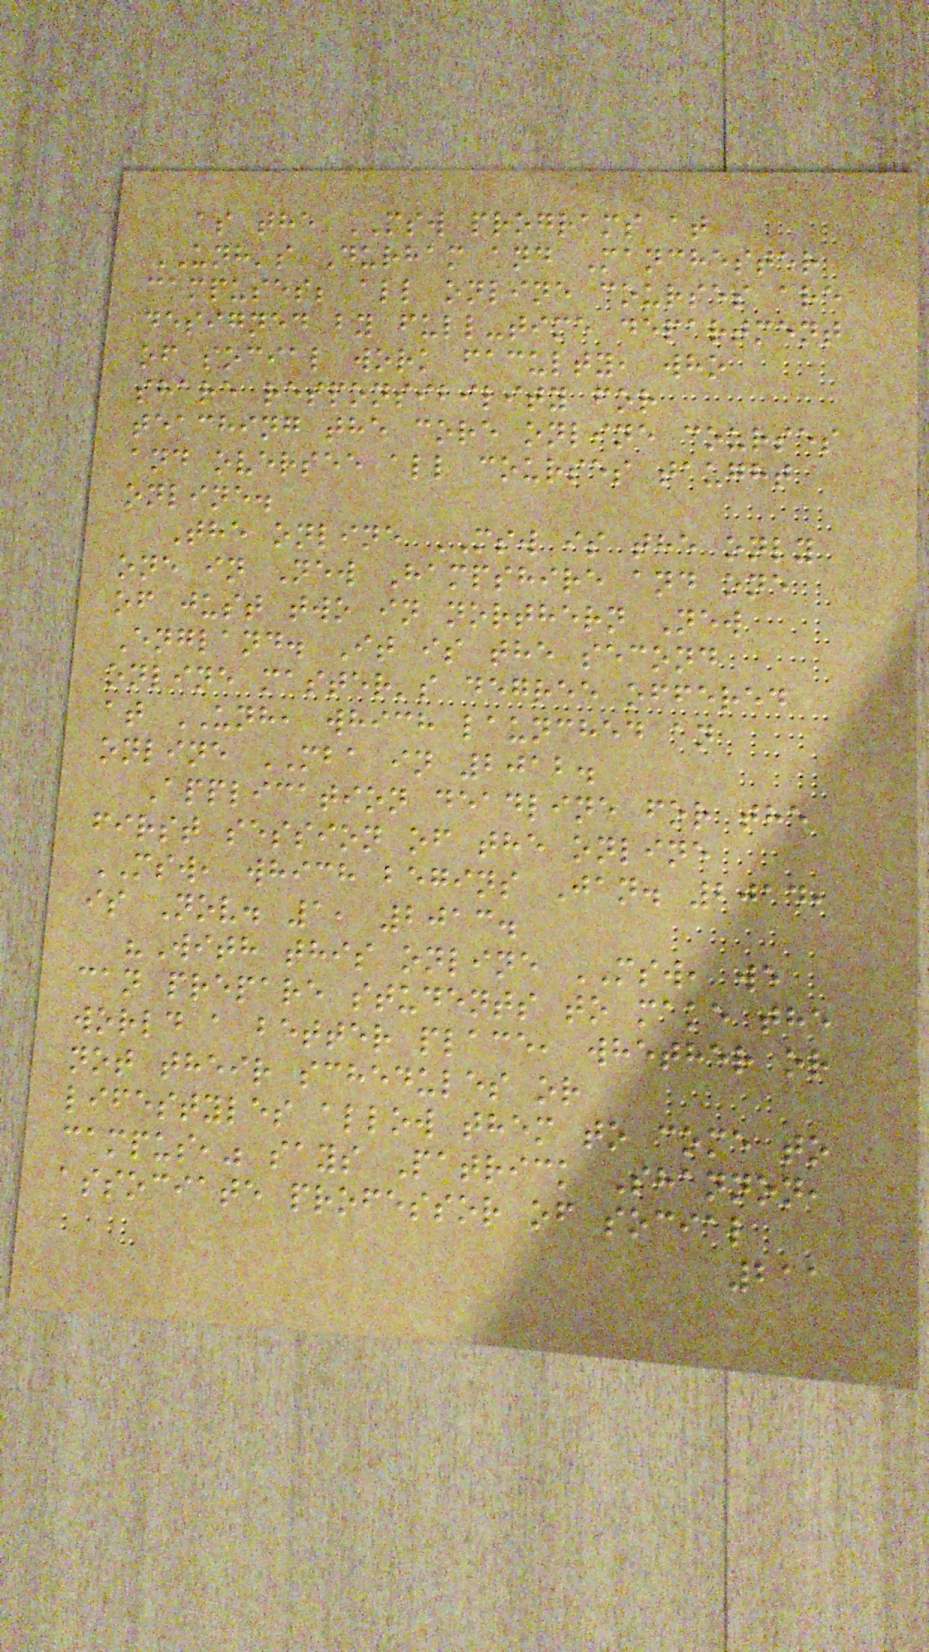as the MSW programs at
UNH's Durham and Manchester
campuses; all online courses are
designed by full-time department
of social work faculty, who
share responsibility for
teaching the core online courses
and oversee all courses taught
online.
The online MSW is the only
one in New Hampshire and one
of just two in northern New
England. It is the second
online master's degree offered
at UNH, which launched an
online MBA in 2012.
Application deadline for the
first session of the online
MSW, which begins Jan. 2014,
is Nov. 1, 2013.
"With this online MSW, we
can prepare students to make the
world a better place, whether or
not their schedules or
lifestyles allow them to come to
campus," says Patrick Shannon,
associate professor of social
211
